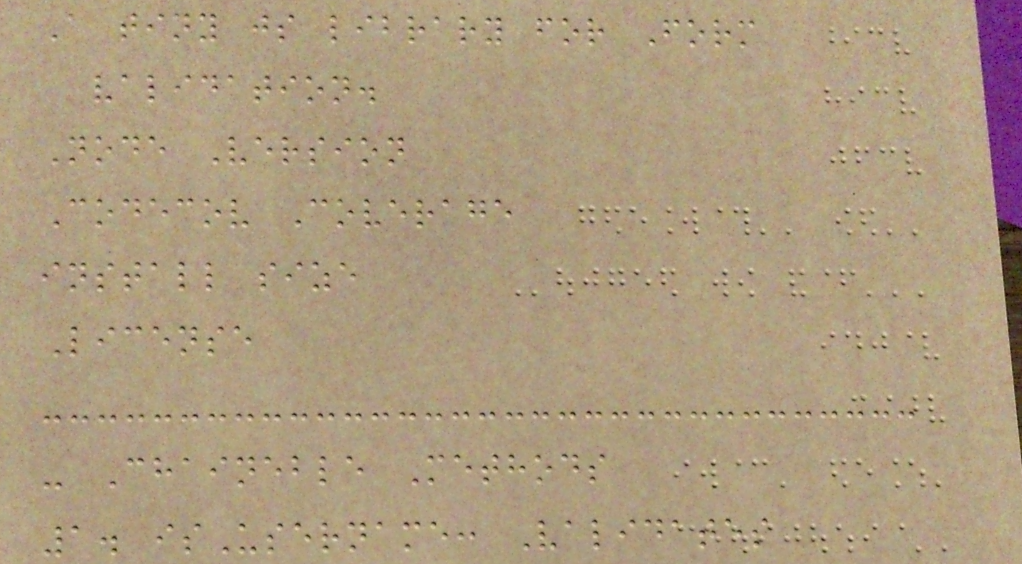A tiny js library for Form
validation.
Node Version
Codecov Coverage
install size
License
- Chaineble Methods
1. isUsername: Validates
